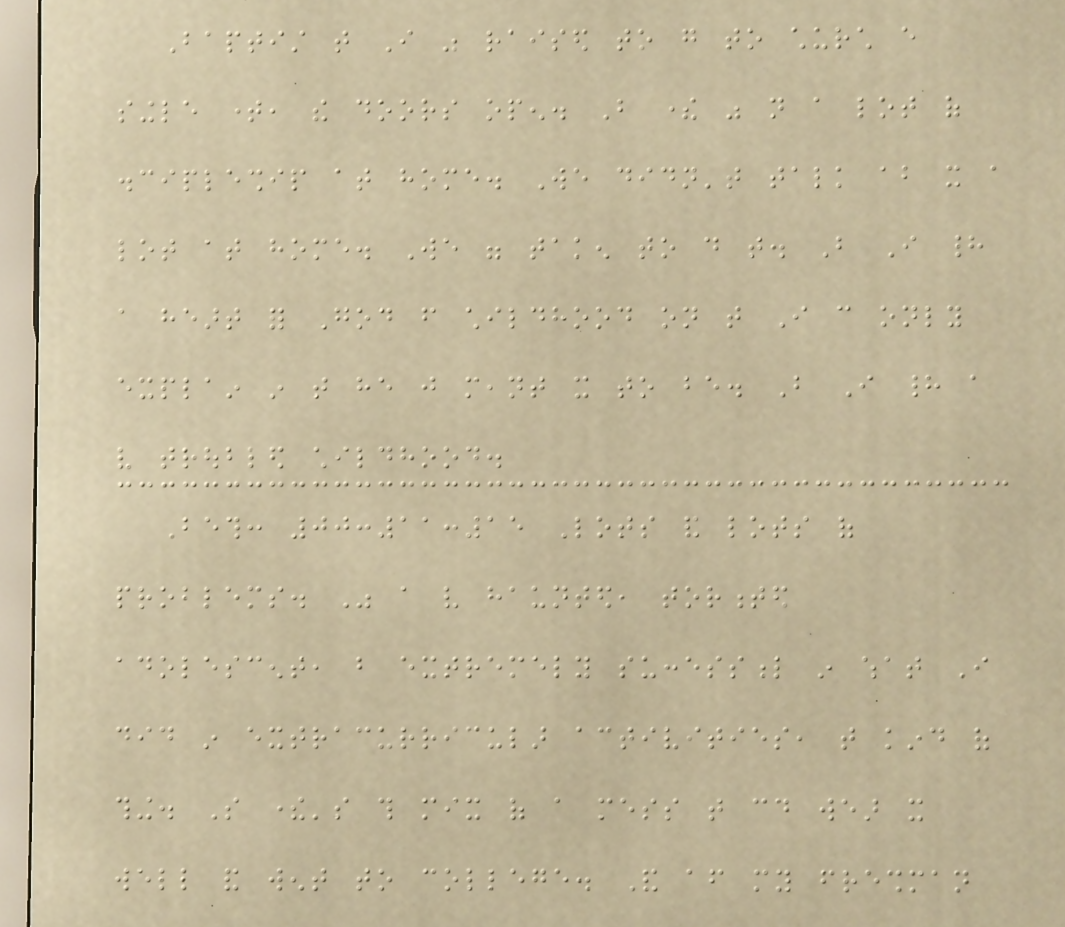Baptist that I was raised to go to church every
single time, the doors open. But there was not a lot of
discipleship at home. We didn't talk about it a
lot at home. We were taken to do that. But I had
a heart for God from childhood on that I can only
explain in that he just meant it to be. But I had a
very troubled childhood.
Beth: 00:11:15 Lots and lots of
problems. Was a very haunted, tormented
adolescent, but extremely successful in what I
did in extracurricular activities, that kind of
thing. So there's this mix of a mess that could wear it
well and went to college. And after my freshman
